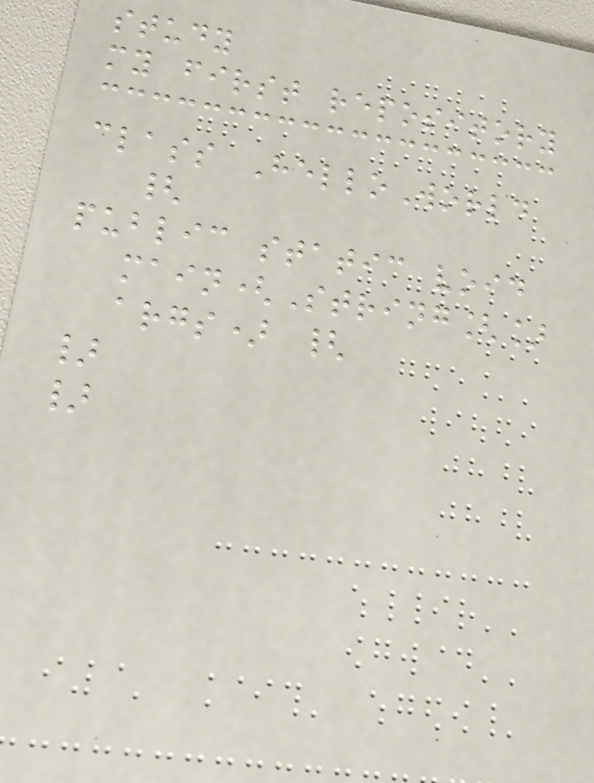study
my first repository
class HelloWorld
{
public static void
main(String[]
args) {
}
}
